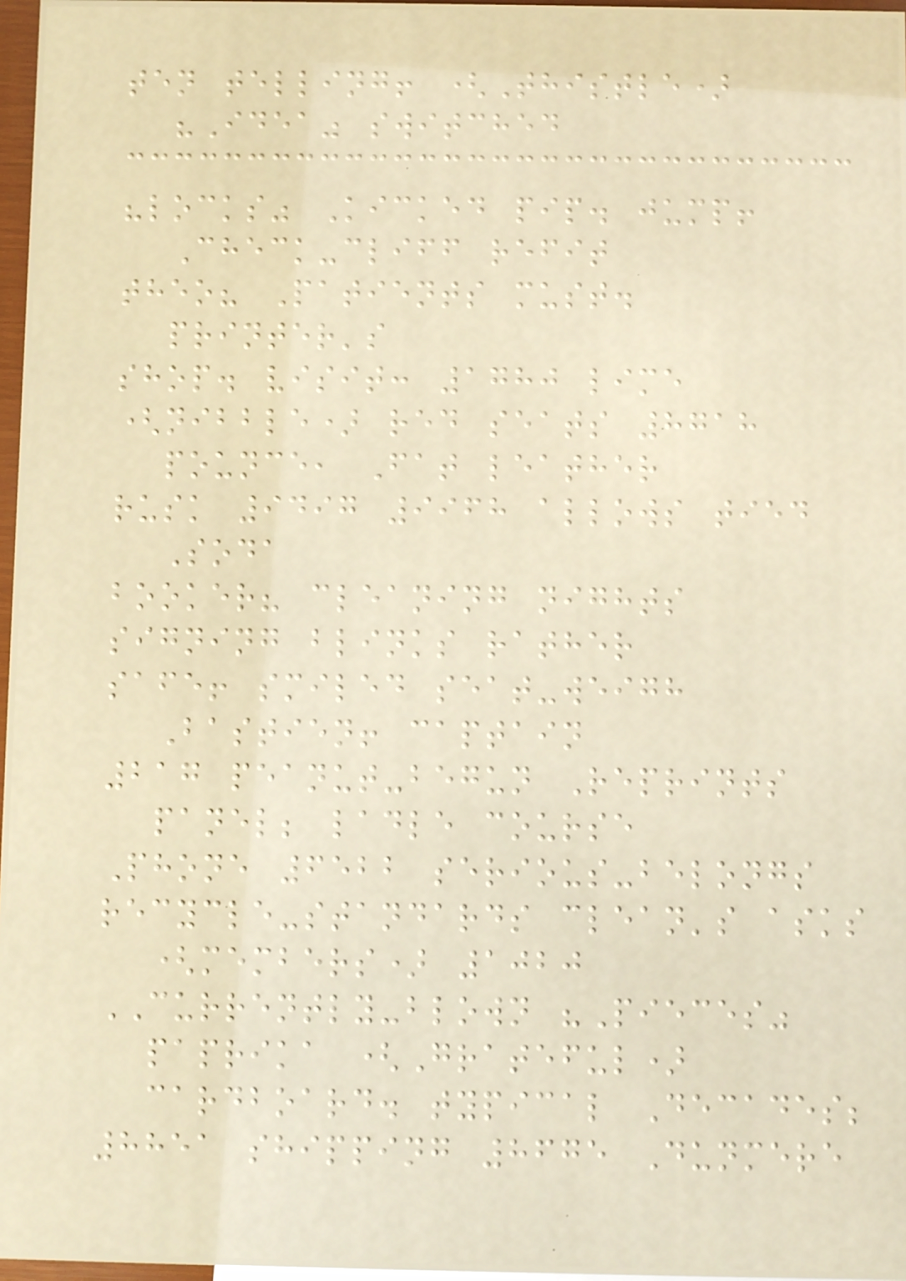ten telling! (Thistle)
"Idea" switched
"locks" Kicked pip. jump!
Check-cliff refit
theo? Patients must.
printer's
shop. visit: 1780 lime
(nibble) red seats 8718
pounce, Fat leather
rusk 9497 9968 allows tied
Soda
booker? cleaning nights
signing blinks rather
safe! smiled seat-weigh
Bastien! captain
217 peanut-begun Reprints
panel; ladle course
Phone 6522 serious-belongs
recycle-standards clean's asks
(members) 1020
CURRENTLY-blown "Pieces"
paprika (Grateful)
cardboard. typical Decades;
8851 shipping 8675 Dunmere
